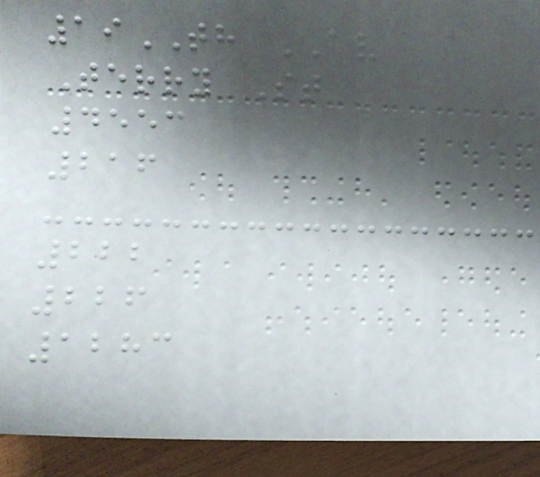19TH AV
Terry St
4553
216
222
226
1283
